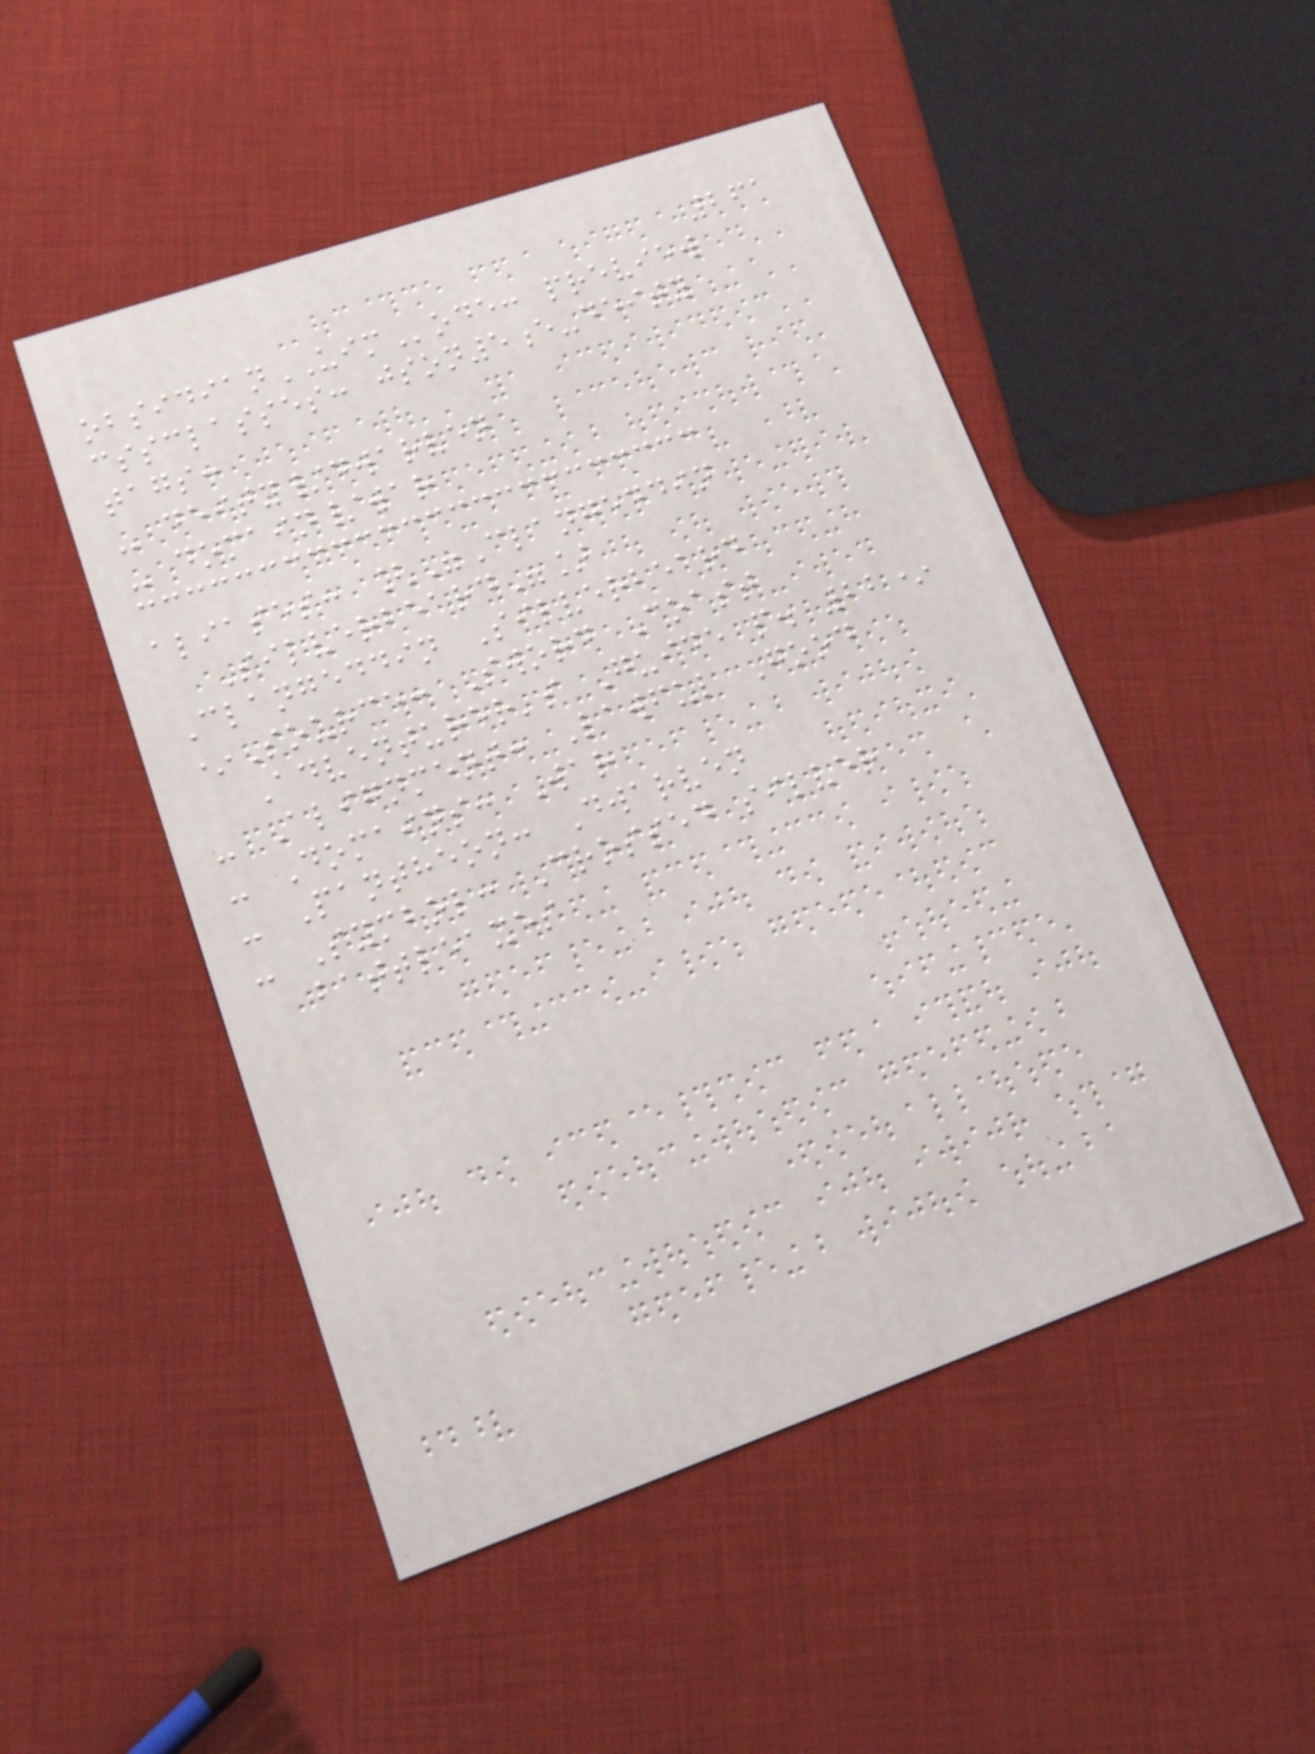261
obsidianUIMode: preview
cssclasses: json5e-deity
tags:
- deity/dwarven
- domain/war
aliases: ["Clangeddin
Silverbeard"]
Clangeddin Silverbeard
*Source: Sword Coast
Adventurer's Guide p. 22*
- Alignment: Lawful Good
- Domains: War
- Pantheon: Dwarven
- Symbol: Crossed silver
battleaxes
